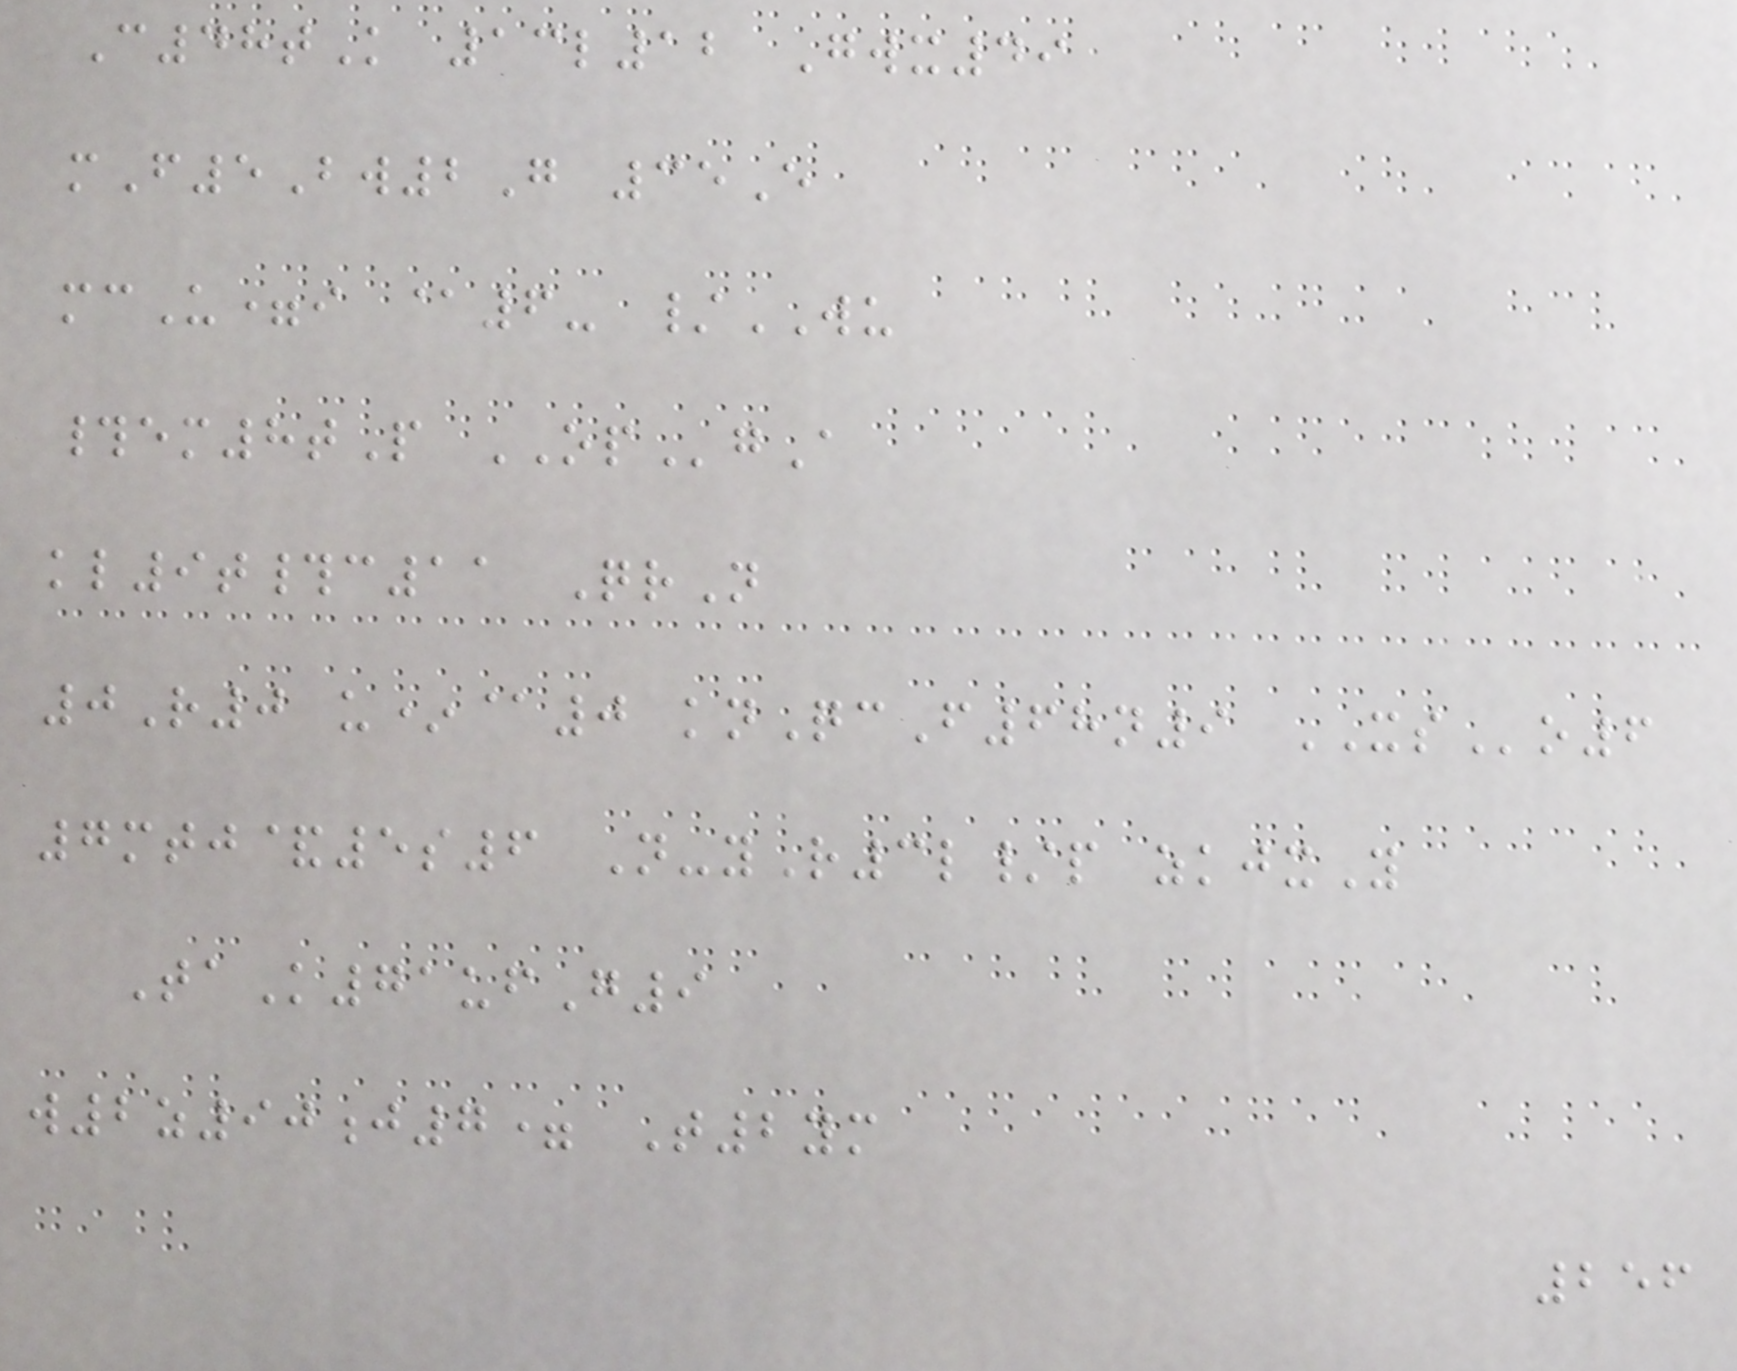C48tK 13l12 Gwx49
mF5Bw2G 35E
mcU=i @6- /WU
#em8tP OPgA
kl9t#c11 QrN
0R0 u*@0 knQcF68n9 XSo6
7mtj&5s6 N-yR3l/p zkjxY
TaK71ufG9
w2z90j7= T2ym
256
